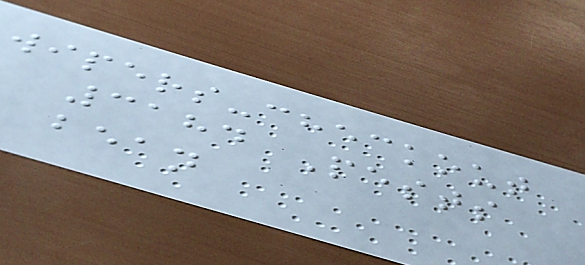wipers-checkout
3184 Pests
bean
